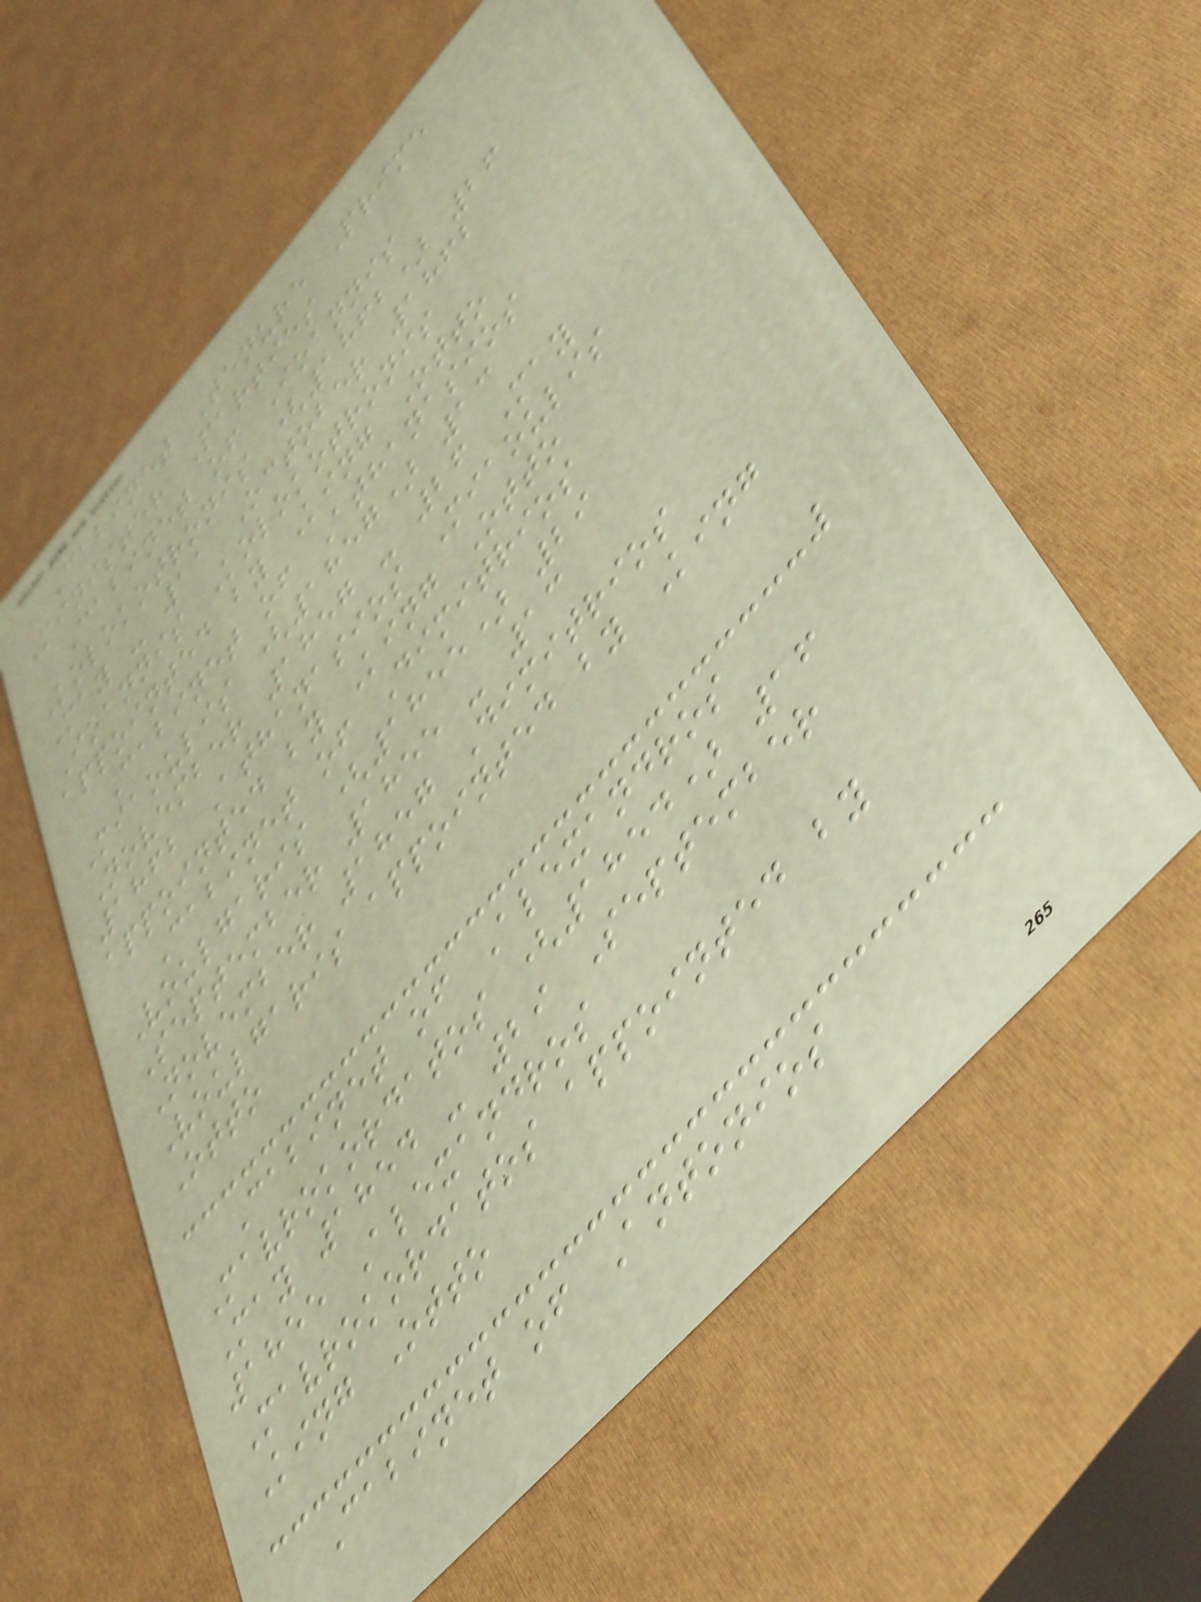Cabinet Tenure Prime
Minister Parties
Cabinet of Ioannis
Kolokotronis (1862) 26
May - 11 October 1862
Ioannis Kolokotronis
appointed by King Otto
Cabinet of Athanasios
Miaoulis (1857) 13
November 1857 - 26 May
1862 Athanasios Miaoulis
appointed by King Otto
Cabinet of Dimitrios
Voulgaris (1855) 29
September 1855 - 13
November 1857 Dimitrios
Voulgaris appointed by King
Otto
Cabinet of Alexandros
Mavrokordatos (1854) 16
May 1854 - 29 September
1855 Alexandros
Mavrokordatos appointed by
King Otto
Cabinet of Antonios
